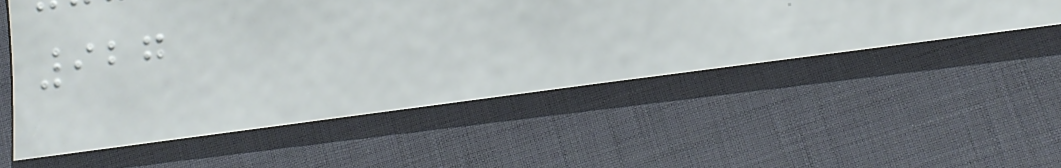927
